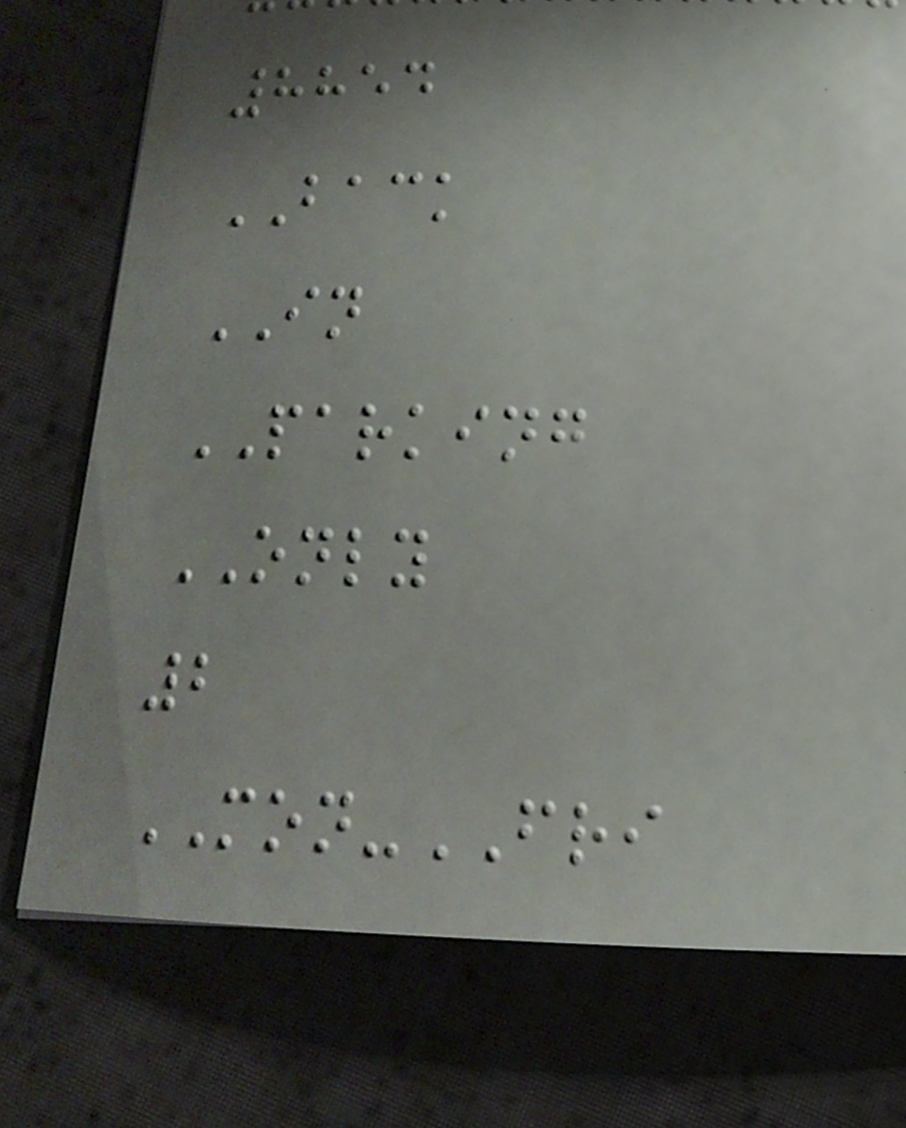8854
BACK
IN
PARKING
ONLY
2
MON-FRI
